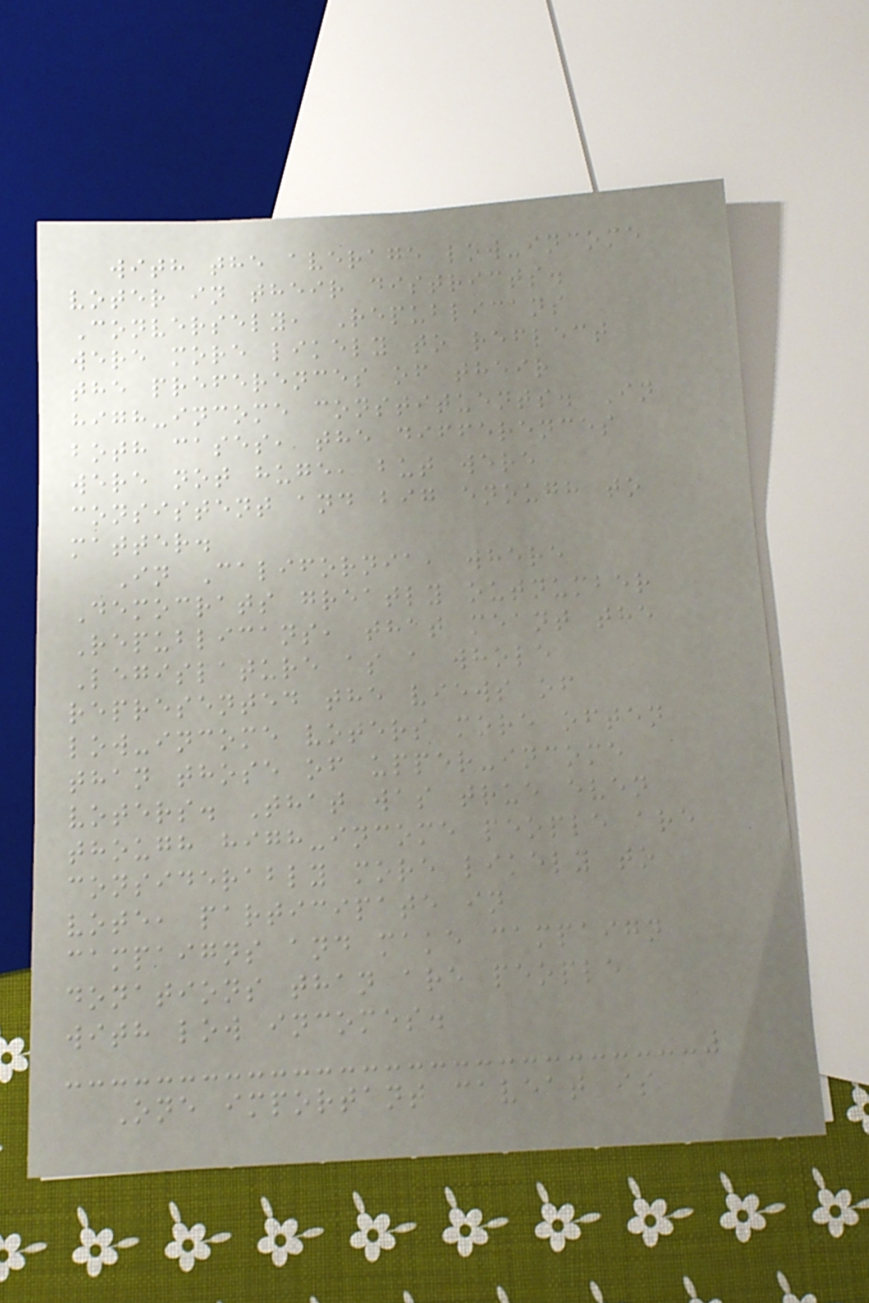with the average low-income
voter in their districts.
Conversely, Republicans
were more likely to reflect
the preferences of their
high-income constituents. In
both cases, the differences
were not huge, but were
consistent and big enough to
matter.
In California, where
Democrats greatly outnumber
Republicans, that meant the
Legislature as a whole
represented the views of
low-income voters more often
than those of upper-income
voters. That was true even
though high-income people are
considerably more likely to
vote, participate in
campaigns and make campaign
donations than are people
with low incomes.
One important caveat is
